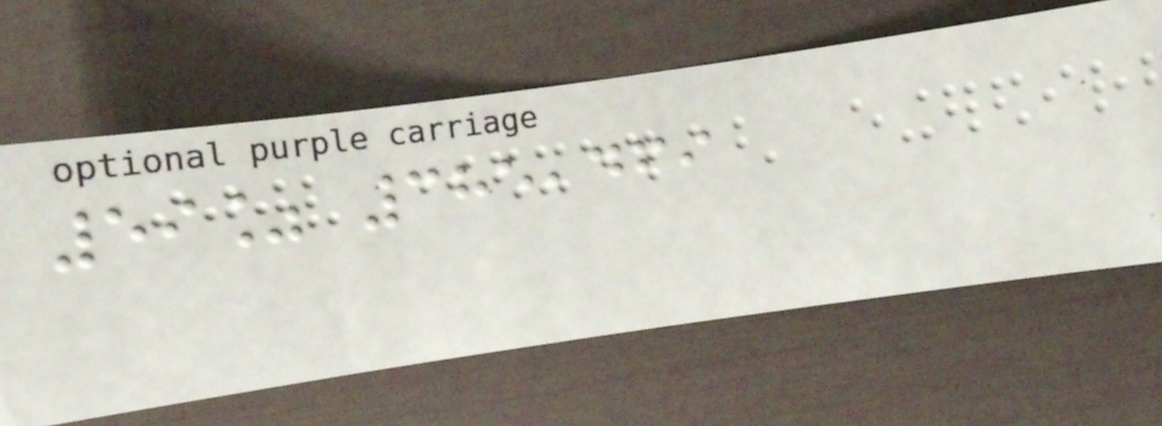59% 385,469
